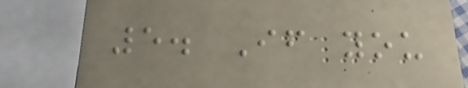5. If you
